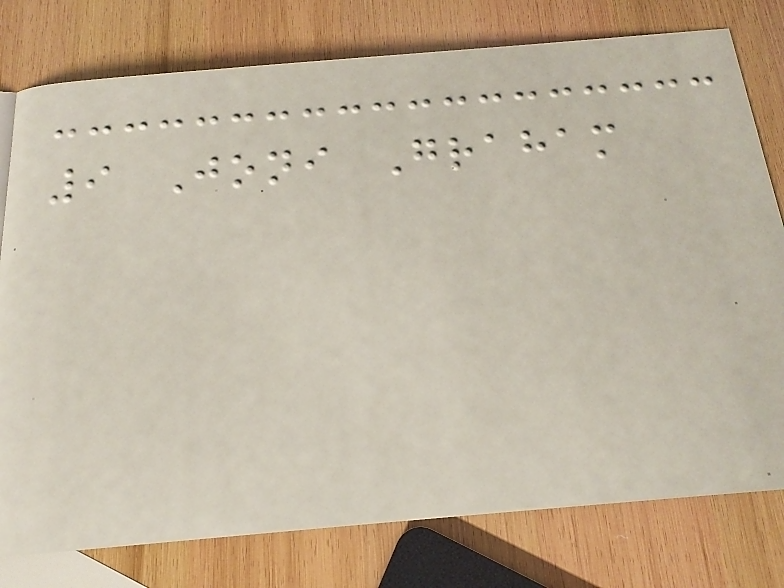9 Joni Graham
